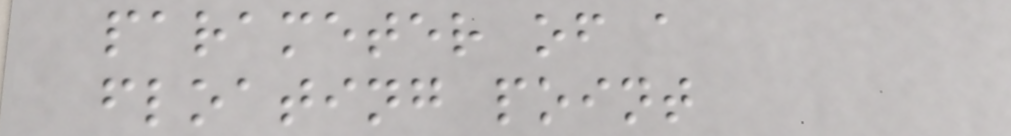parameter of a
floating point
